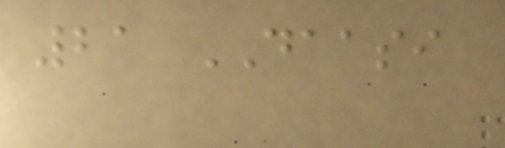21 DAASI
